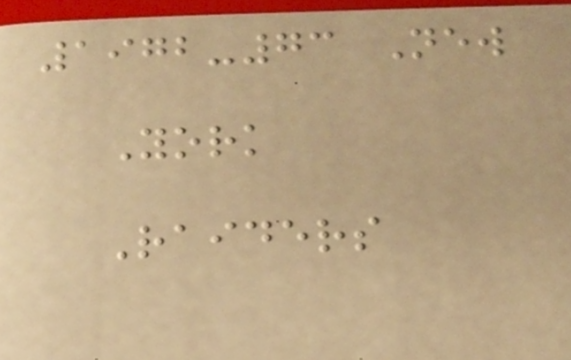1972-73 New
York
Raiders
